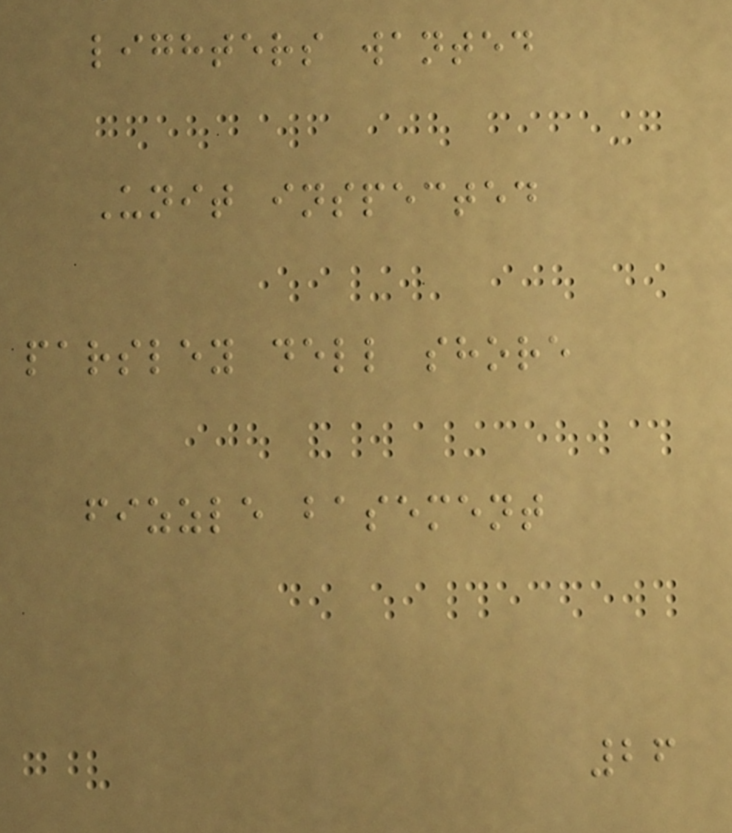lighters wanted
Unit inspected
parsley dell shore
fizzle basement
26
